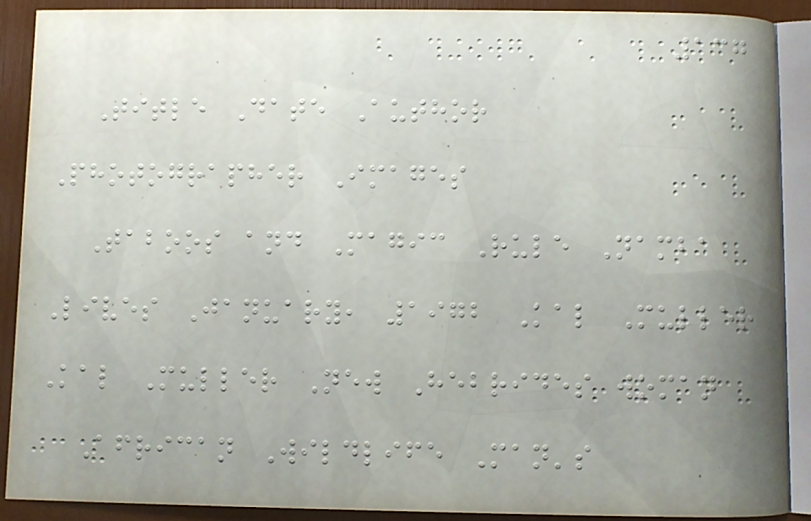137
Title Date Author
Photographer Images
Taboos and Magic Rule Namba
Lives January, 1972 Kal Muller
Kal Muller New Hebrides woman
African Wildlife Man's
